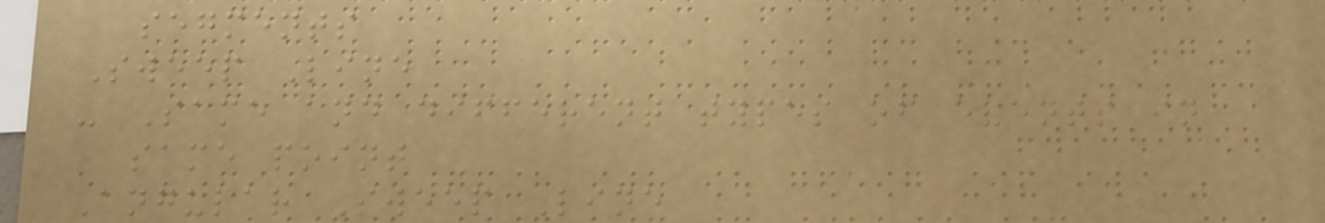segments
Sweep Line
- Same and different types of events in
same point
Angular Sweep Line
